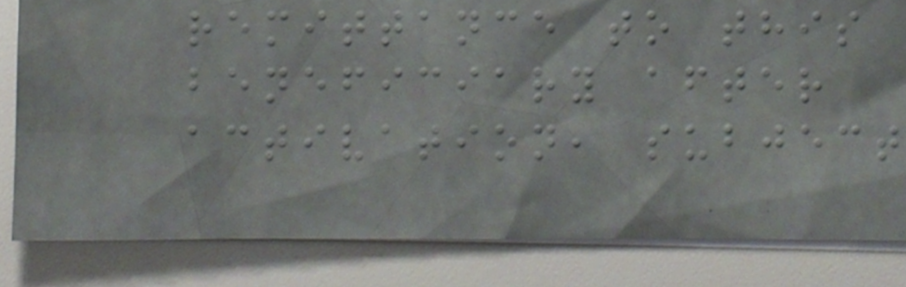remittance to this
beneficiary after
activation, subject
